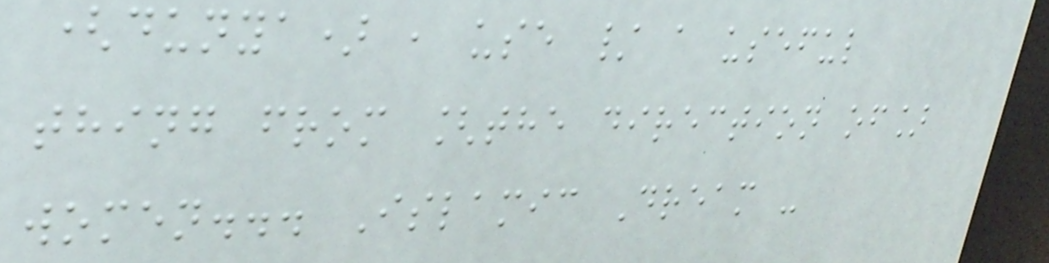(dunya) , use / a useful
thing from [the direction of]
women... Islamic Dream -
